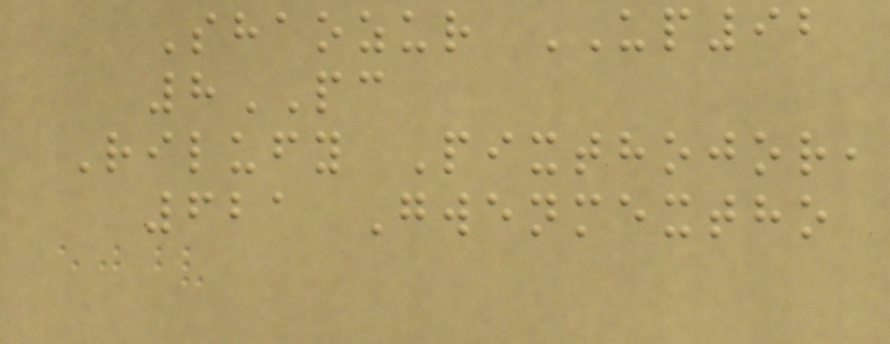Shaozur UP92
8PC
Rilufy Pixthojor,
621 Gwenmextho
